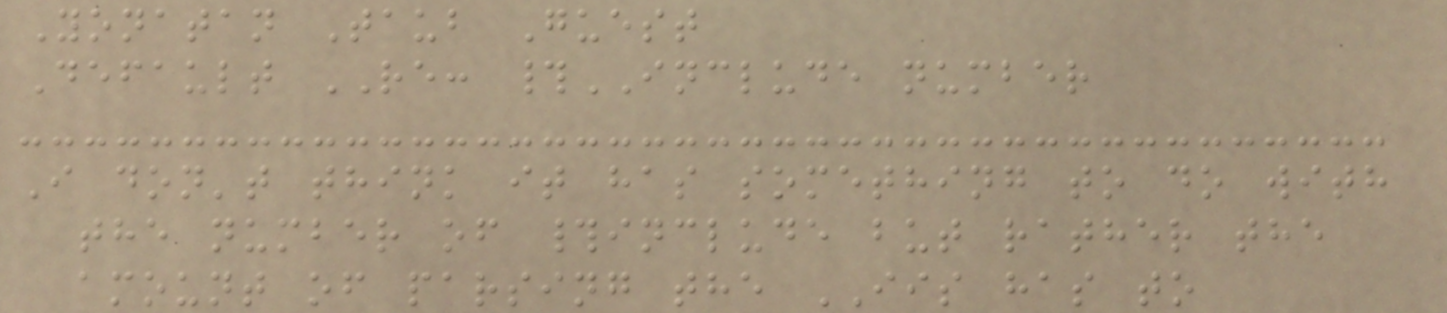Yonatan Taub Guest
Default RE: #INCLUDE number
I don't think it has something to do with
the number of #include but rather the
amount of parsing the IIS has to
